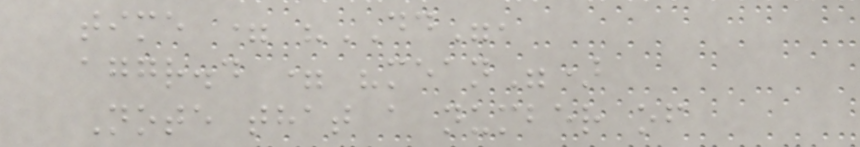time = "DD",
aggr.d = "mean")
Note that a number of
